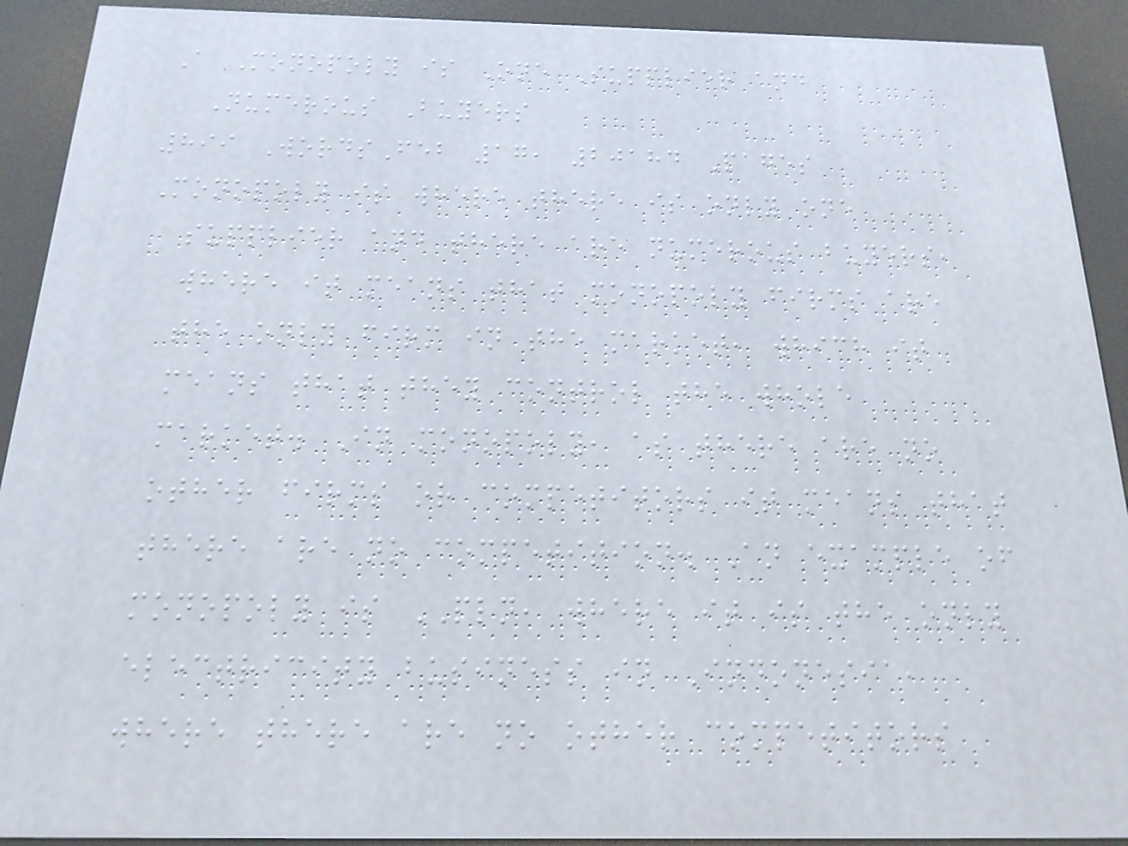A Monopoly is One Supplier and
Numerous Buyers
899 WordsFeb 17, 20184 Pages
Monopoly is where there is only one
supplier and there are numerous buyers,
where it means that monopoly firms are
the only firm in the market, which it
means that they control the whole
market. In monopoly, as there are no
other firms or competitors it means that
there are no competition. An example of
monopoly is PLN, where it is the only
electricity business in Indonesia,
where there are no other competitors
